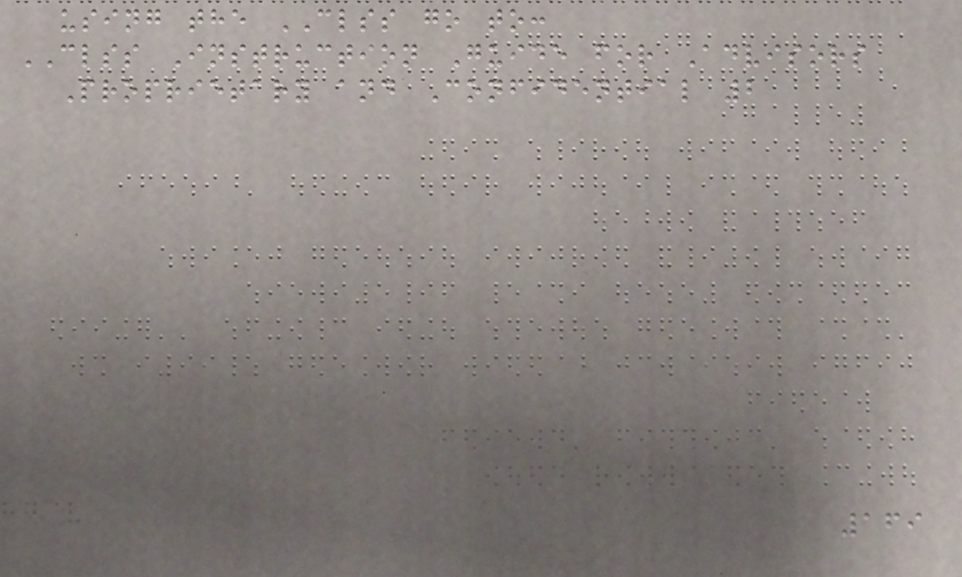using the CLSS go to:
CLSS Instruction Guide for Advisors
Proprietary and Confidential 2
169
